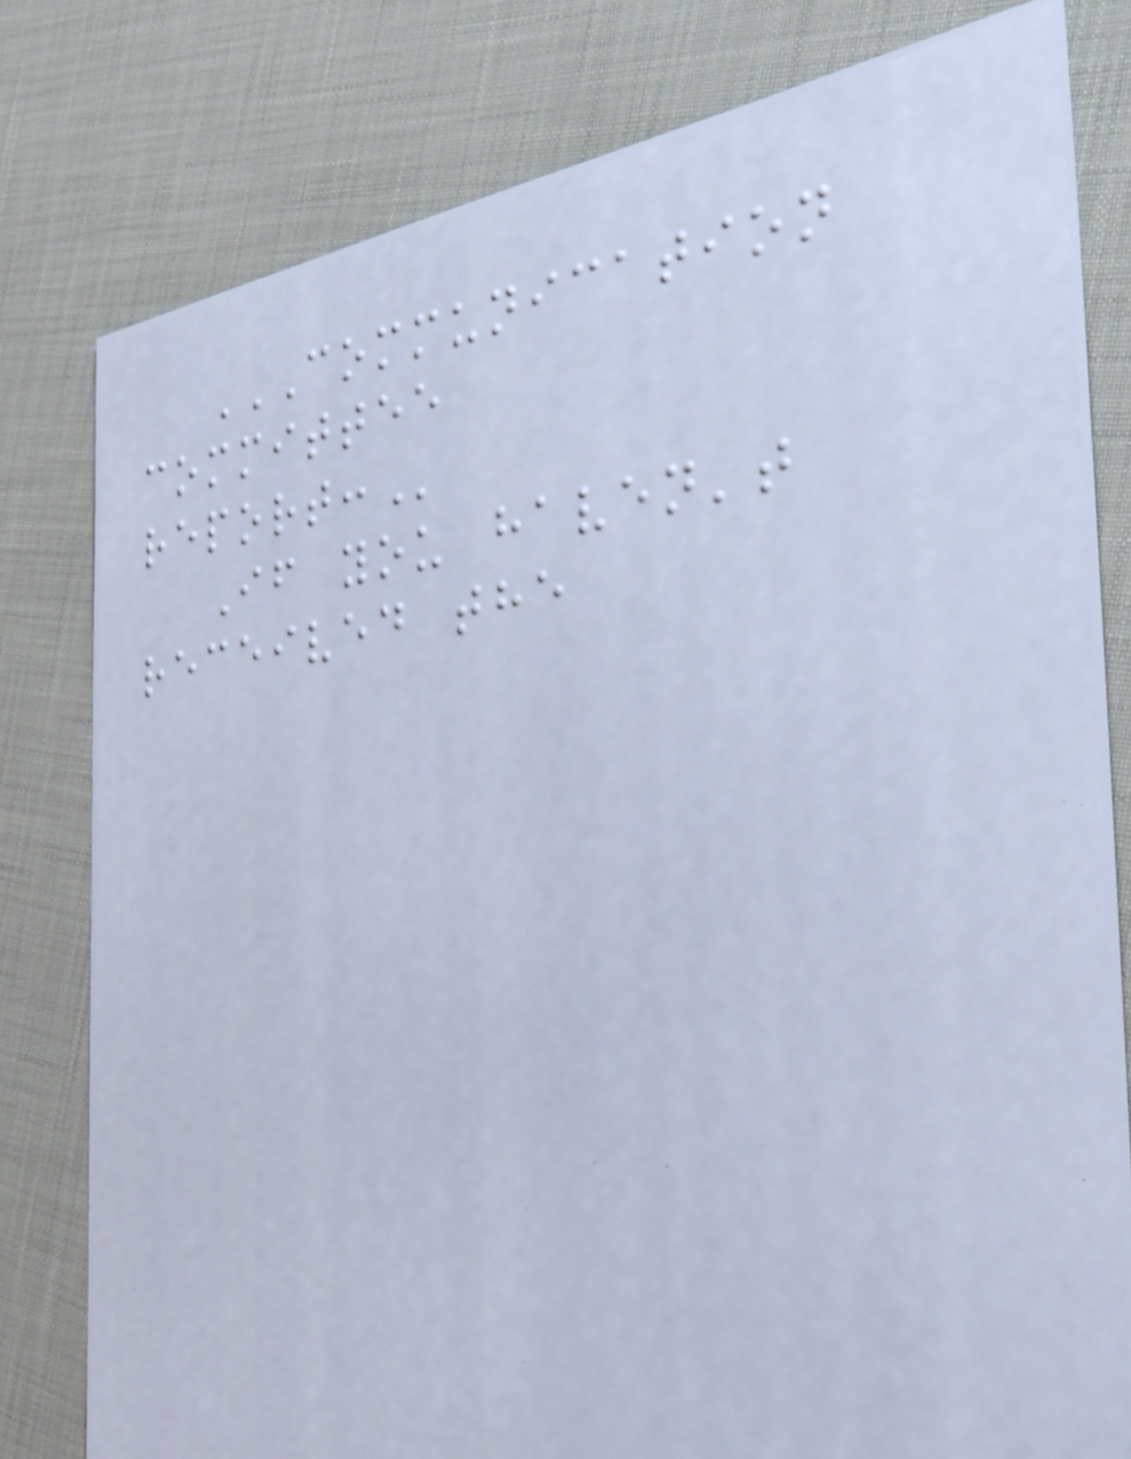COMMUNICATION
COMMITTEE
REPORT:
If you haven't
received the
